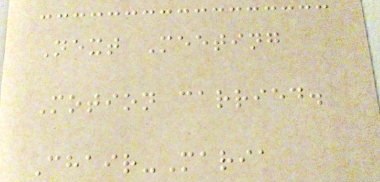Next Meeting
Motion carried.
Chair-Maria
